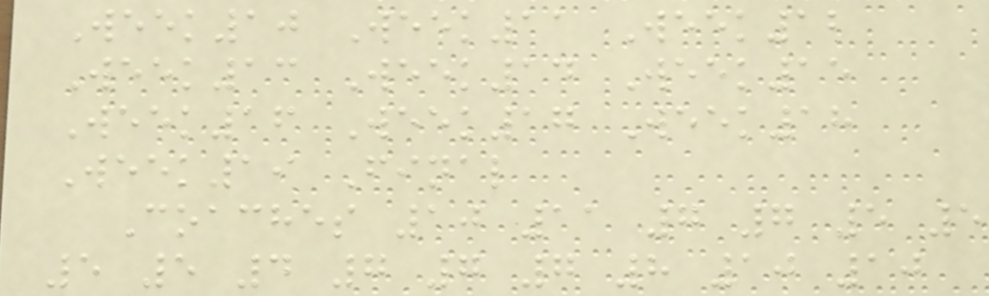Week10 Week11 Week12
Week13 Week14 Week15
Week16 Week17 Week18
Week19 Final
Coaches 10 11 7 7 5 5
5 5 4 7 7 7 8 10 10
